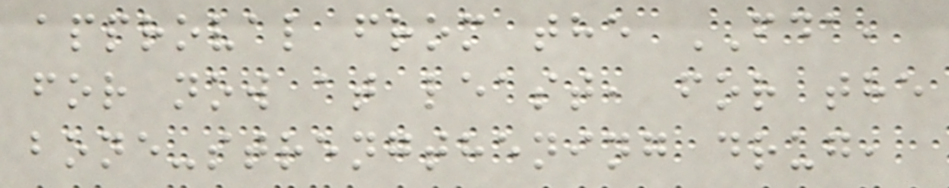approval from the FDA,
for now at least, for the
bone-strengthening drug,
